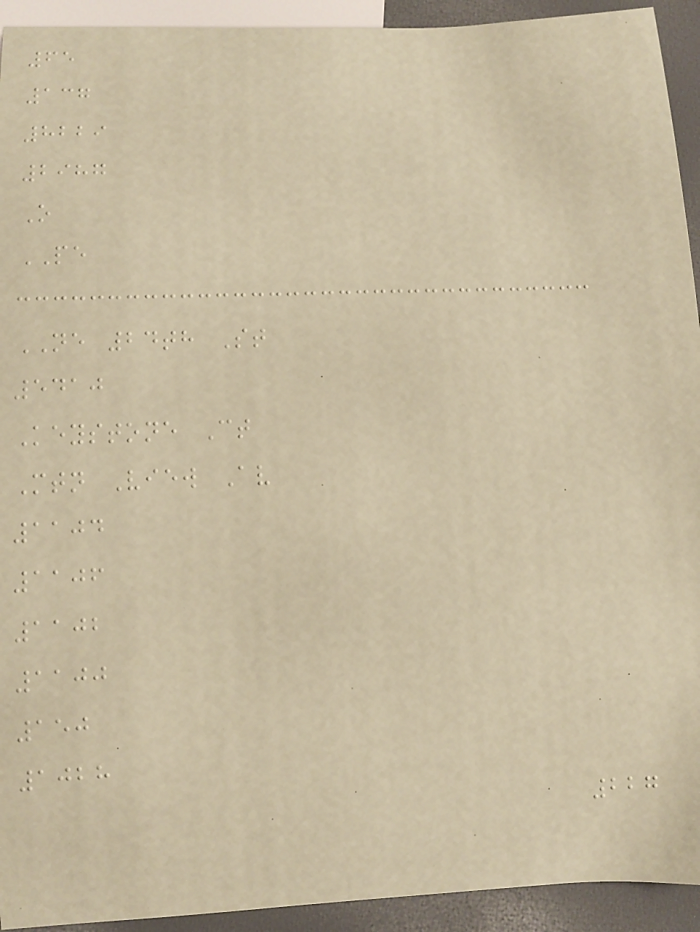65
137
8229
2987
O
PE
NE 24th St
5410
Keystone Ct
Mtn View Av
1104
1106
1102
1100
150
1028
227
